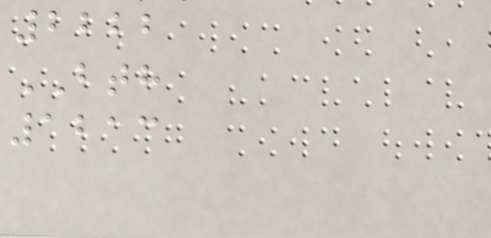2222
BTH
1213
